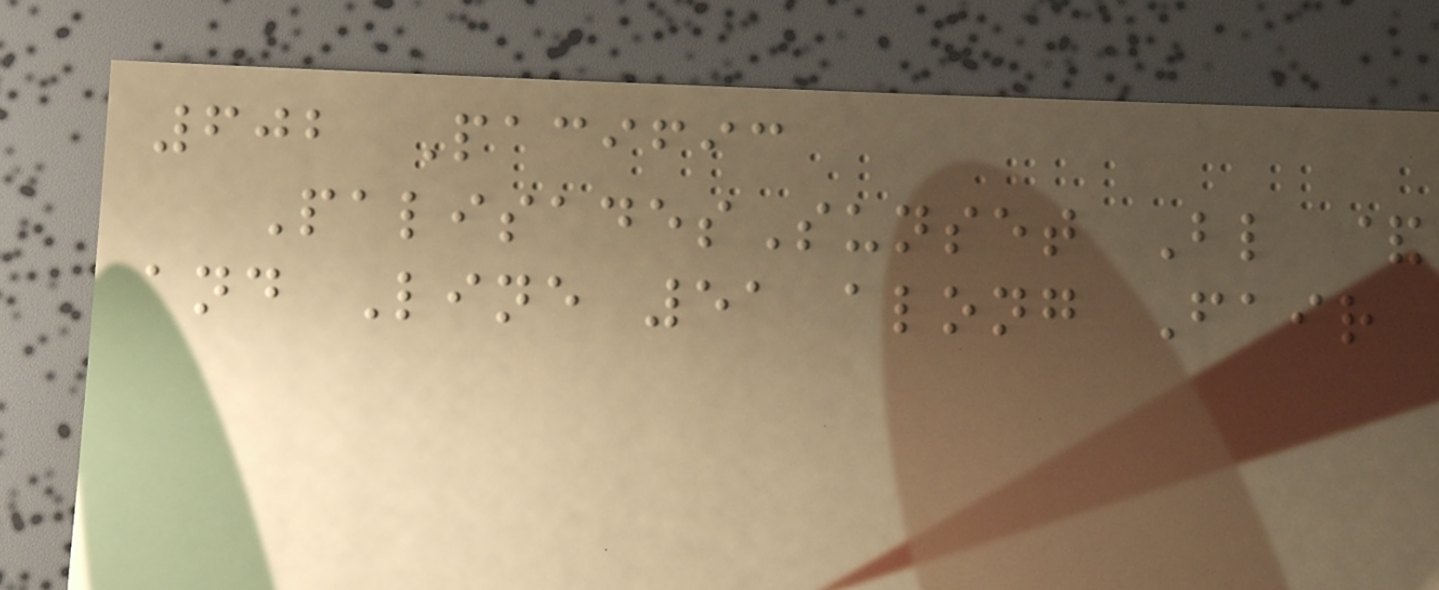602 Pacific
PalisadesSunset Bl &
and Line 51 along Fair
